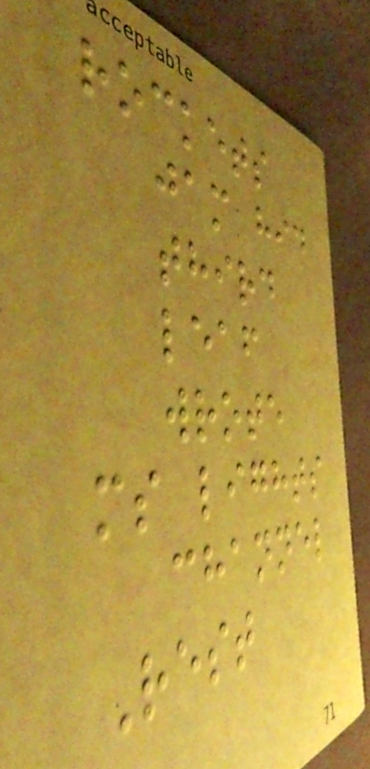rockets
jam hid
third
leaf
wrote
ms lights
channel
Rest
